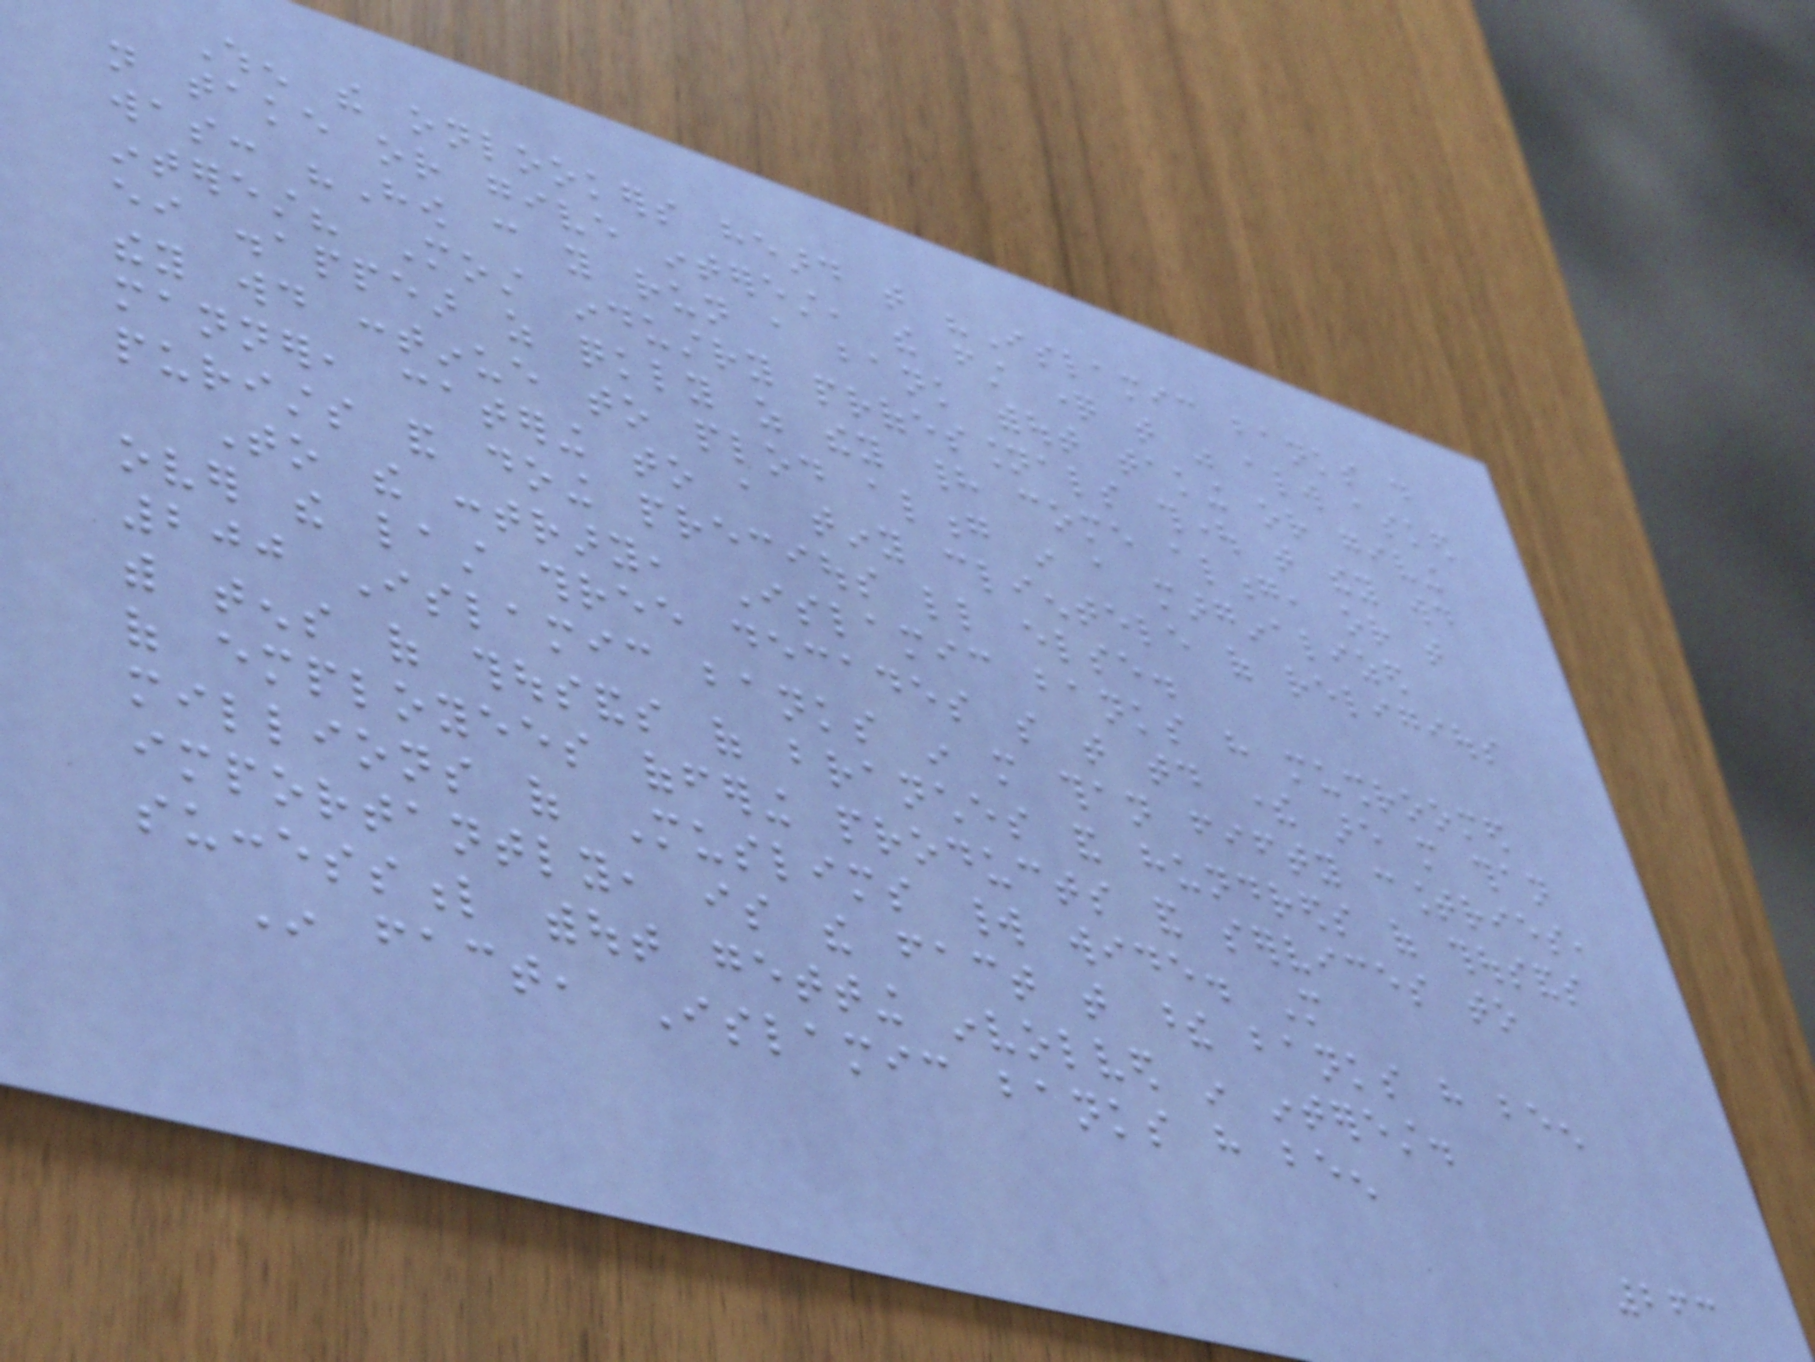When the onlookers heard that "Islamic banks do
not take or give interest, the first question that was always asked
was: "How can you run a bank without taking or giving
interest? Most industry professionals thought that they would
either disappear as quickly as they had come along, or that
they would continue to plod along in a marginalized
manner, catering to a tiny clientele of religious
purists and doing precious little else.
To the contrary, Islamic banks have mushroomed
over the last three decades so that today there are more than
200 Islamic banks in more than fifty countries,
with tens of thousands of branches and hundreds of thousands
of employees offering products and services to
millions of Muslims world wide. More
importantly, is the fact that these banks have been
successful without getting involved in interest.
In fact, Islamic banks have been
263
